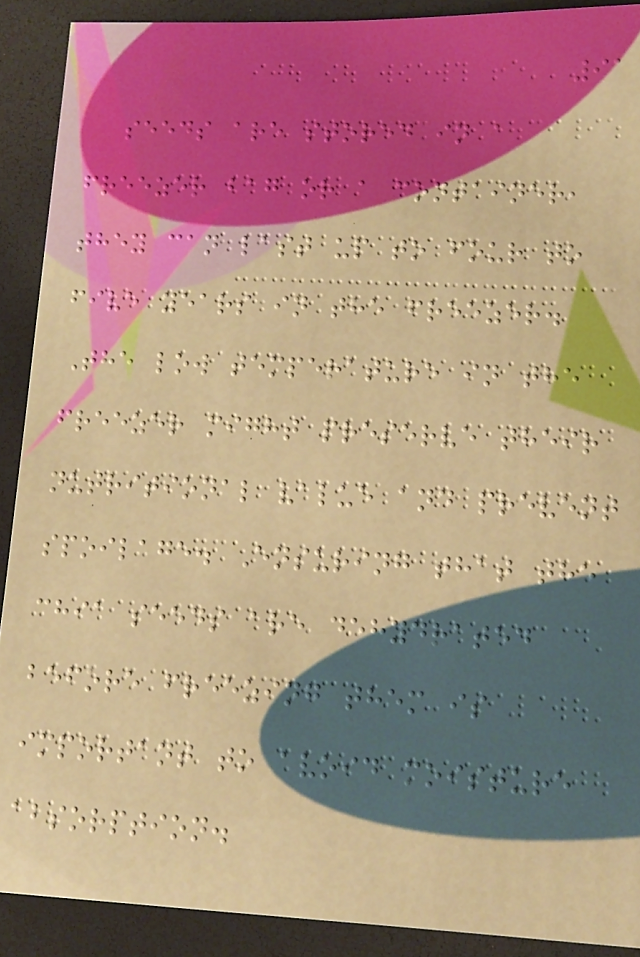91
seeds are stored in a
freezer bag or a container,
they can last up to four to
five years in the freezer.
The low temperature in the
freezer might preserve their
nutritional value and prevent
spoilage. Ensuring that the
chia seeds are dehydrated
before freezing them is
important to avoid moisture
absorption.
